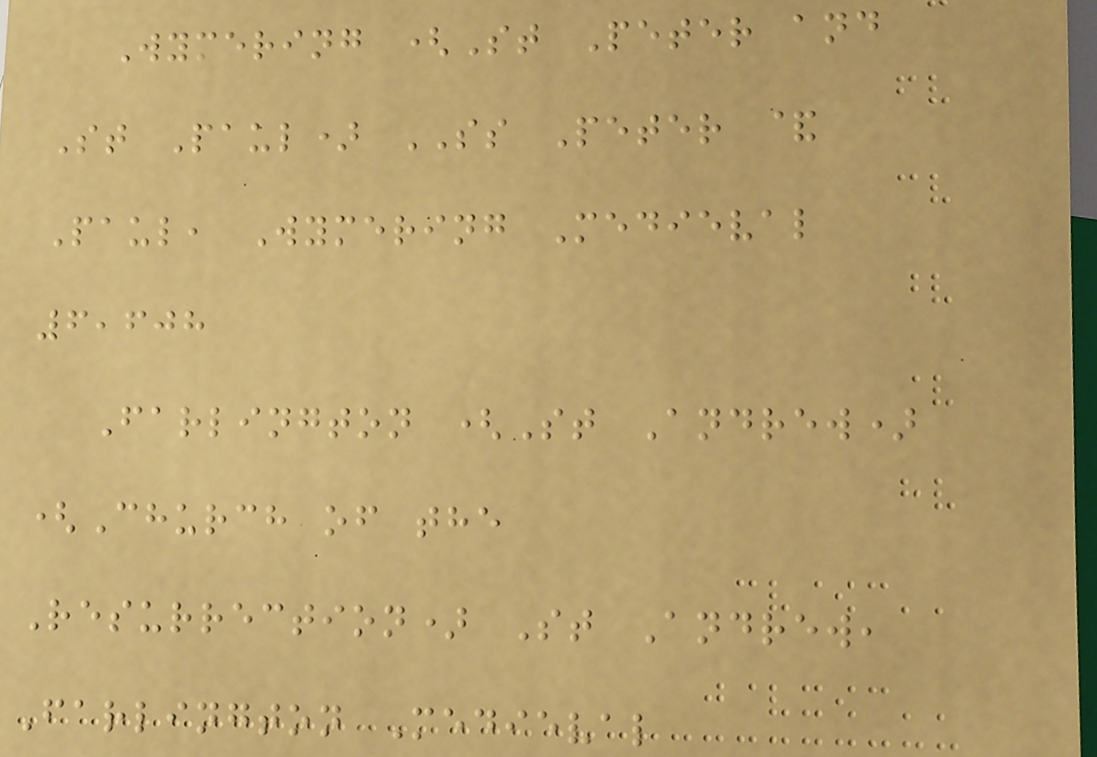Wymering (St Peter and
St Paul) SS Peter &
Paul, Wymering Medieval
6,608
Farlington (St Andrew)
(Church of the
Resurrection) St Andrew,
Farlington Medieval
